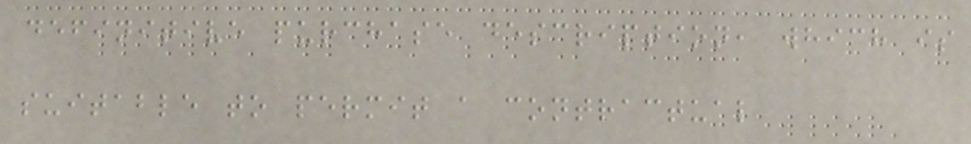definitive purchase description, which is
suitable to permit a contractual
